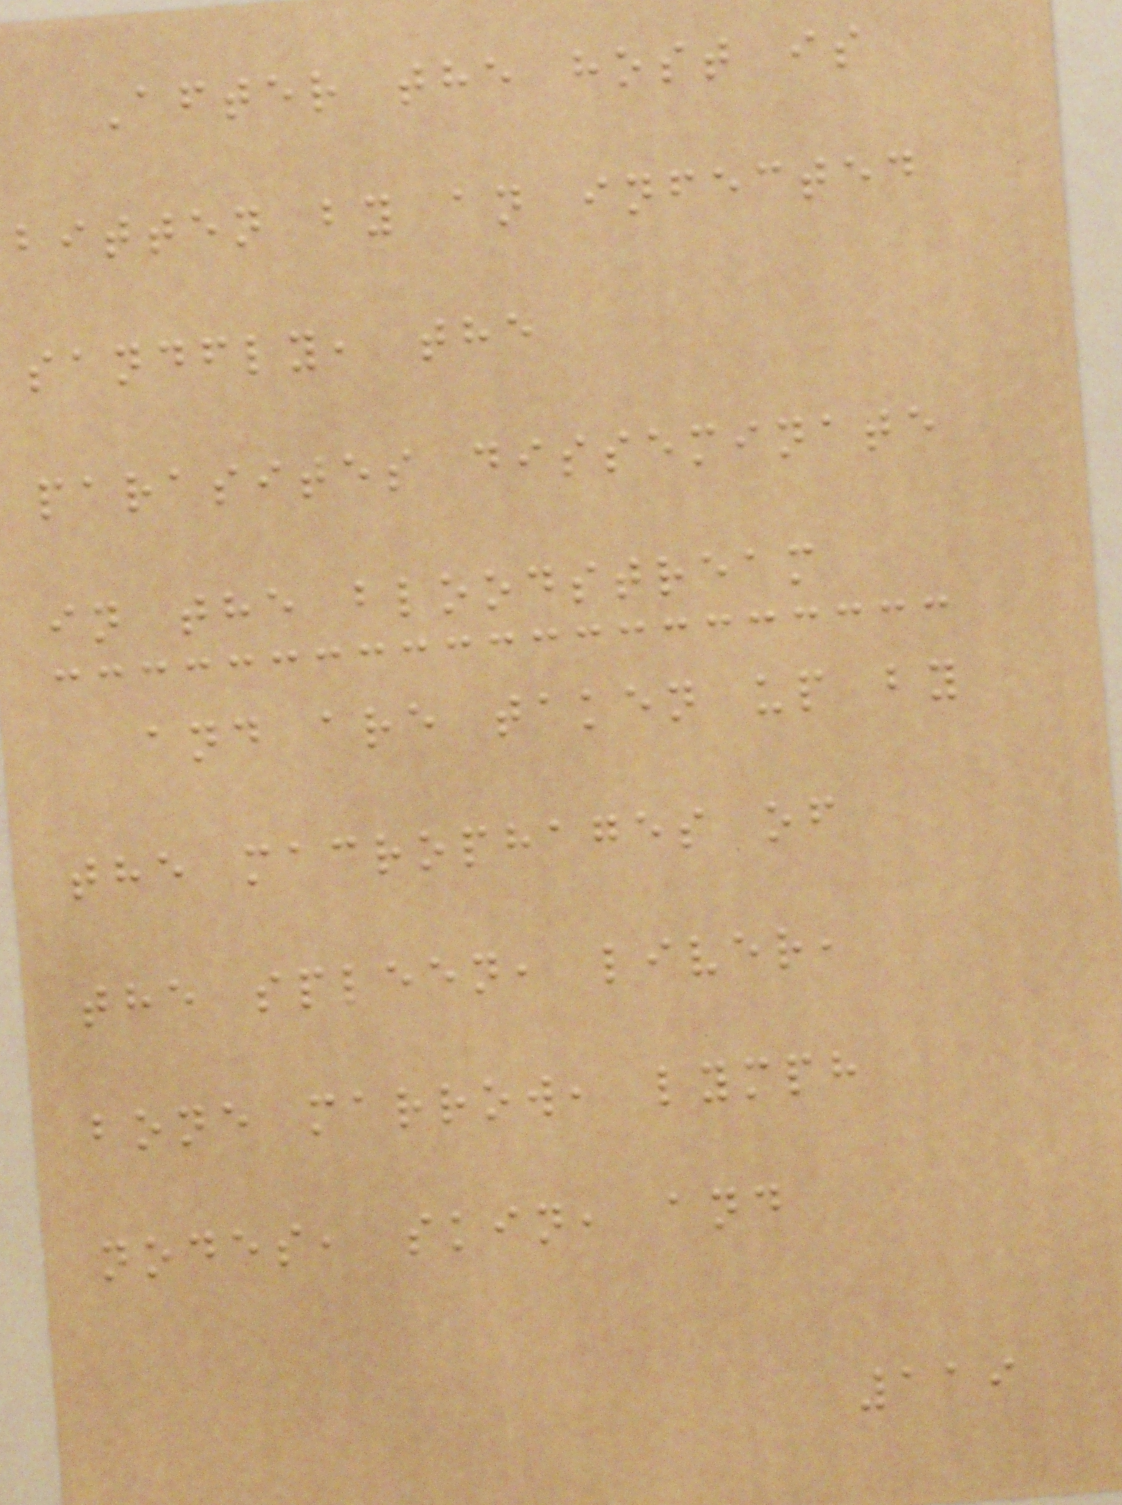After the host is
bitten by an infected
sandfly, the
parasites disseminate
in the bloodstream
and are taken up by
the macrophages of
the spleen, liver,
bone marrow, lymph
nodes, skin, and
119
